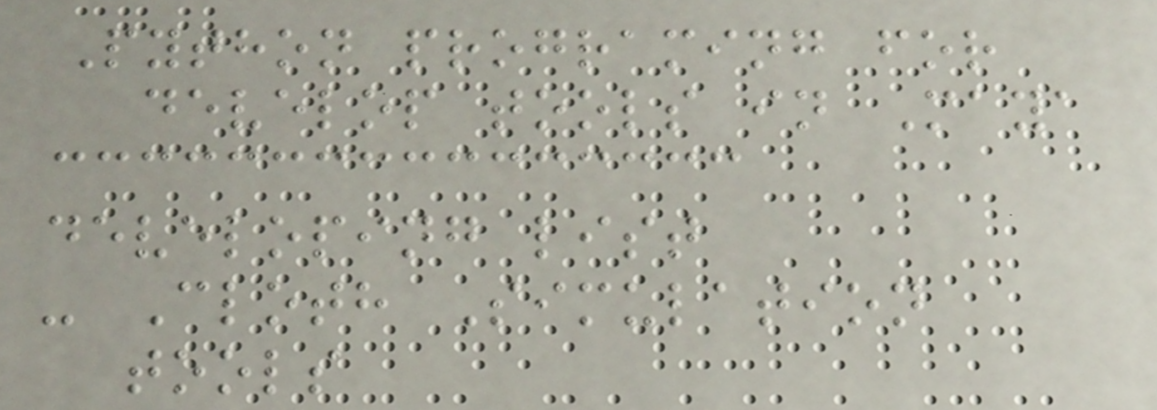Python programing for
develop tools in Maya
developing list
- Cloth Simulation
tools
